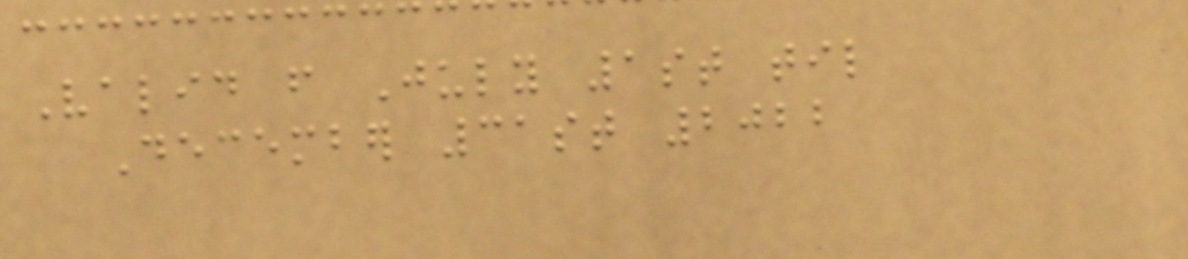Valid from July 1st til
December 31st 2022
